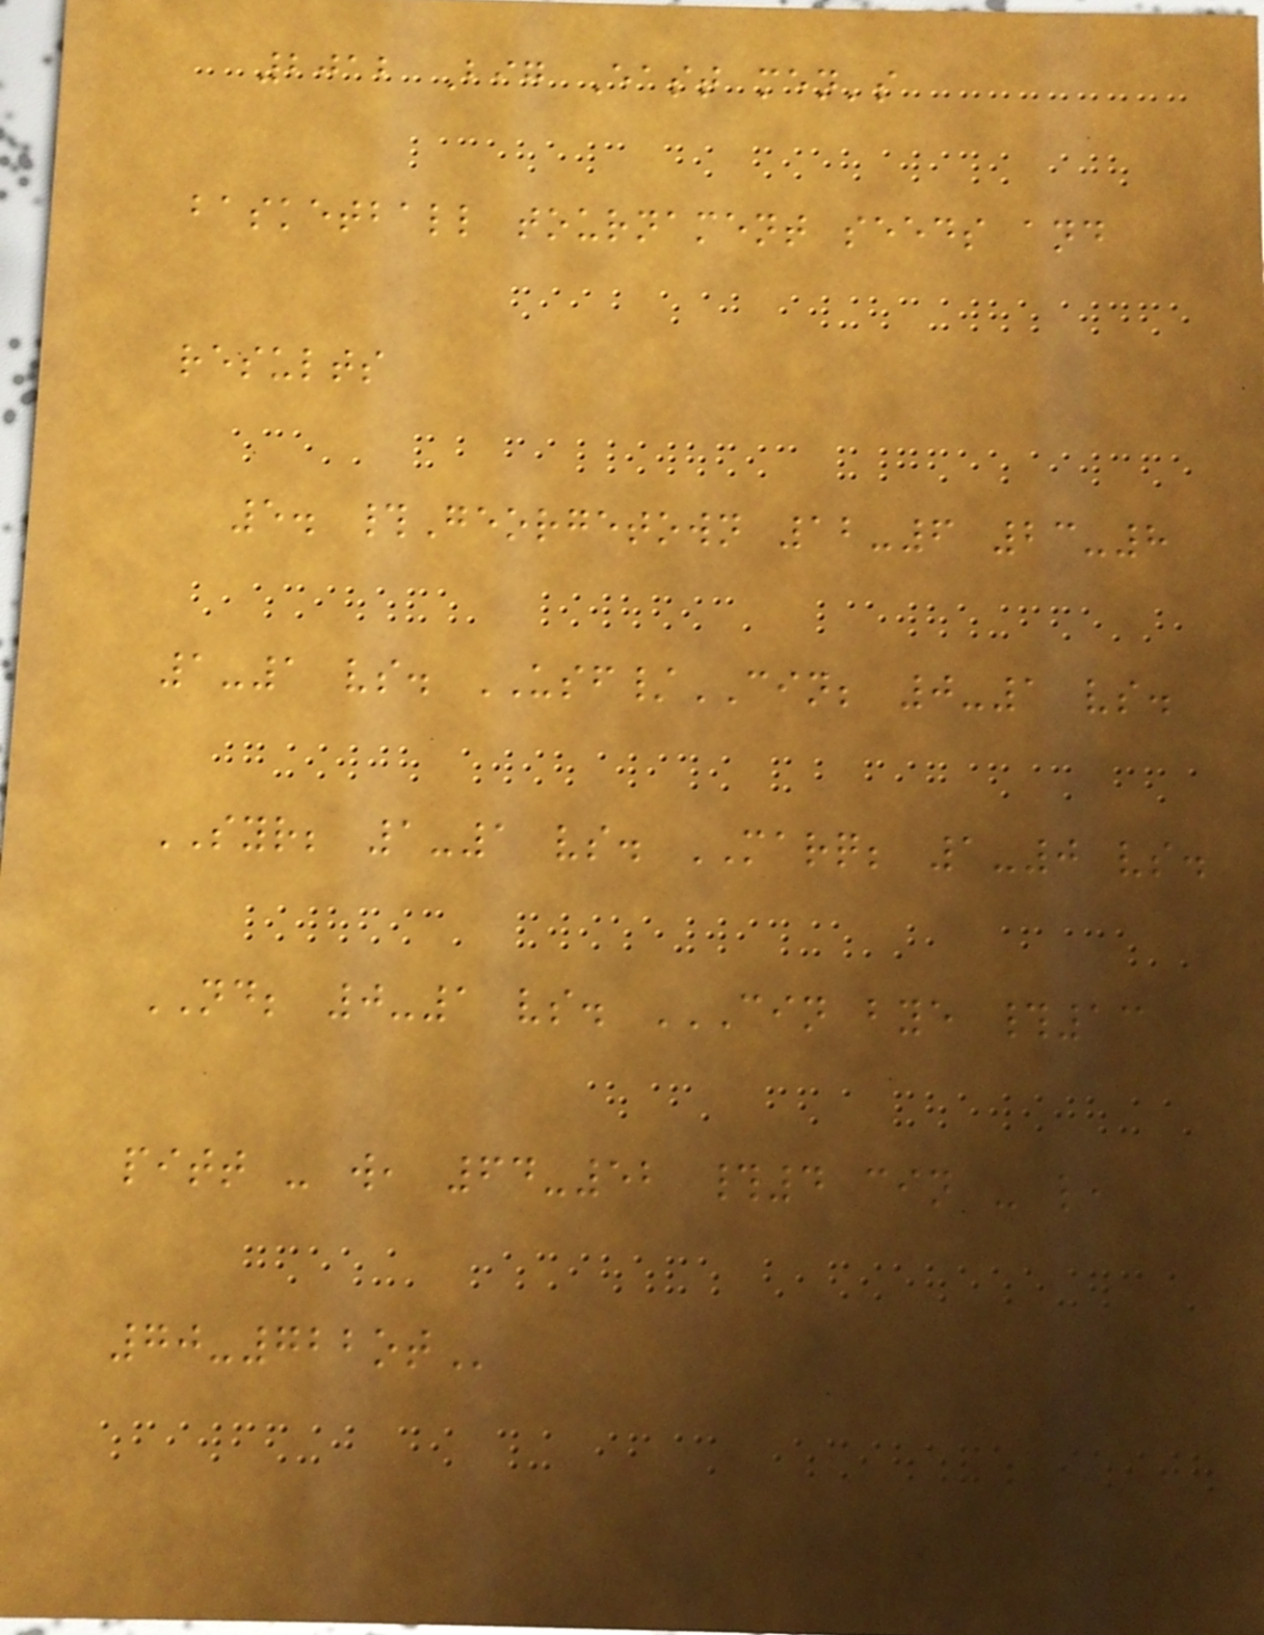2012 Big East men's
basketball tournament seeds and
results
5. #Georgetown 12-6 23-8
1-1 vs. USF/CIN; 0-1 vs.
SYR; 1-1 vs. MARQ; 1-0 vs.
ND; 0-1 vs. CIN BYE #13
PITT - W, 64-52 #4 CIN - L,
70-722OT
